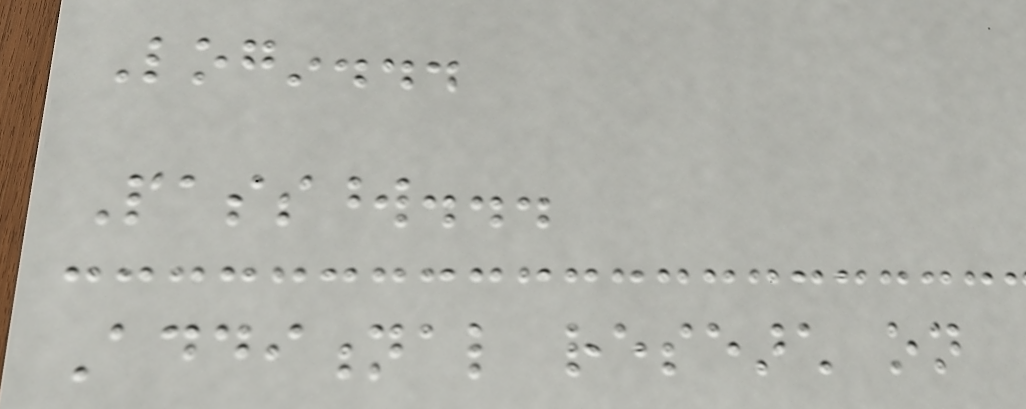Login...
Password...
Additional research on
